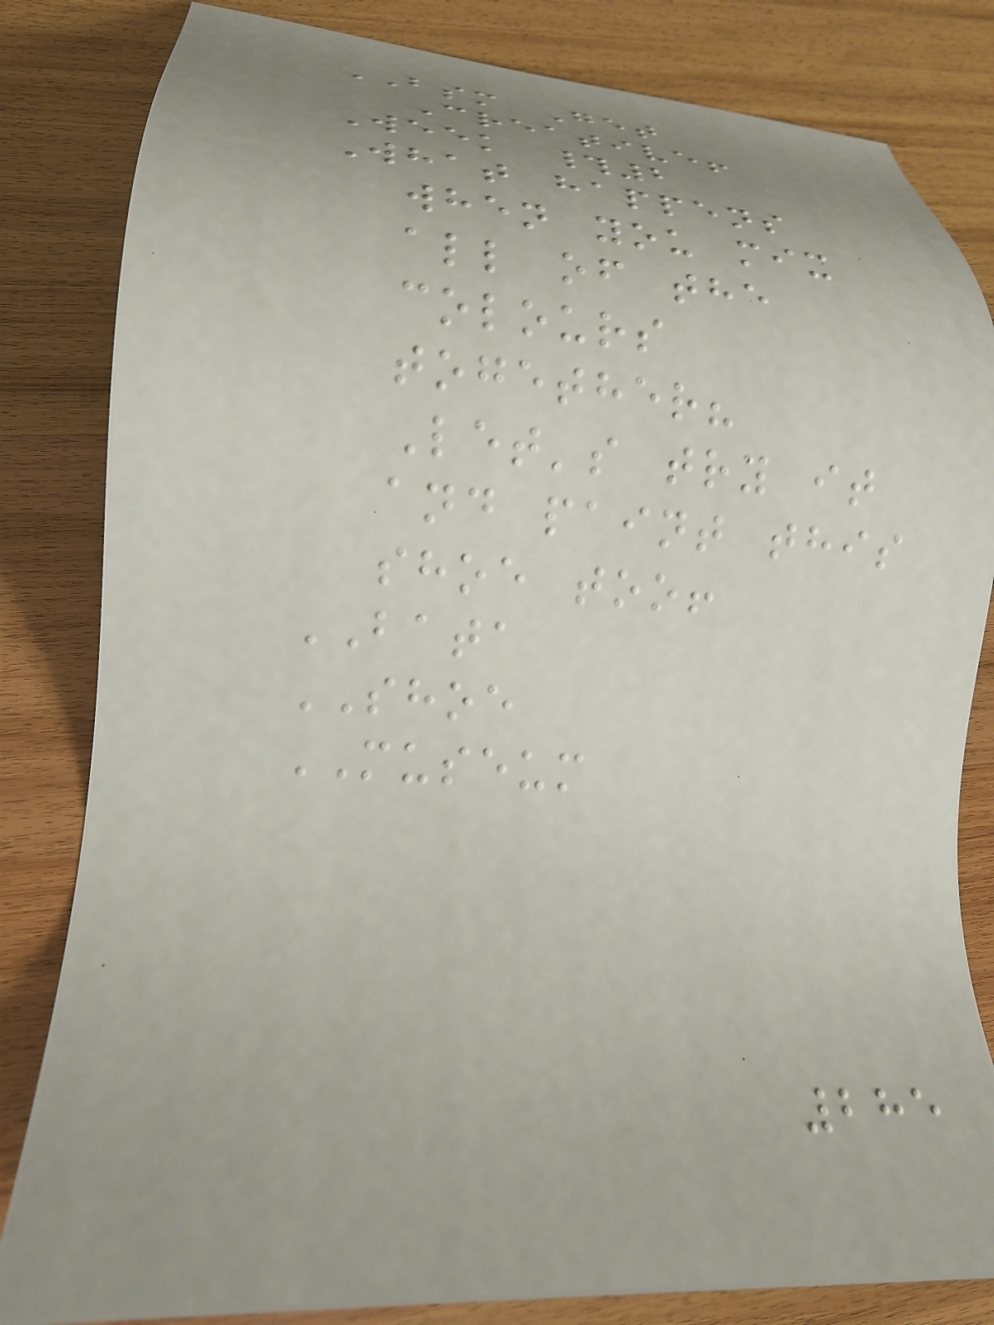BSM Get
Creative!
Week #2
What happens
when you mix
all of the
colours
together?
Let's try it
and paint this
shoe too!
BATA
SHOE
MUSEUM
285
